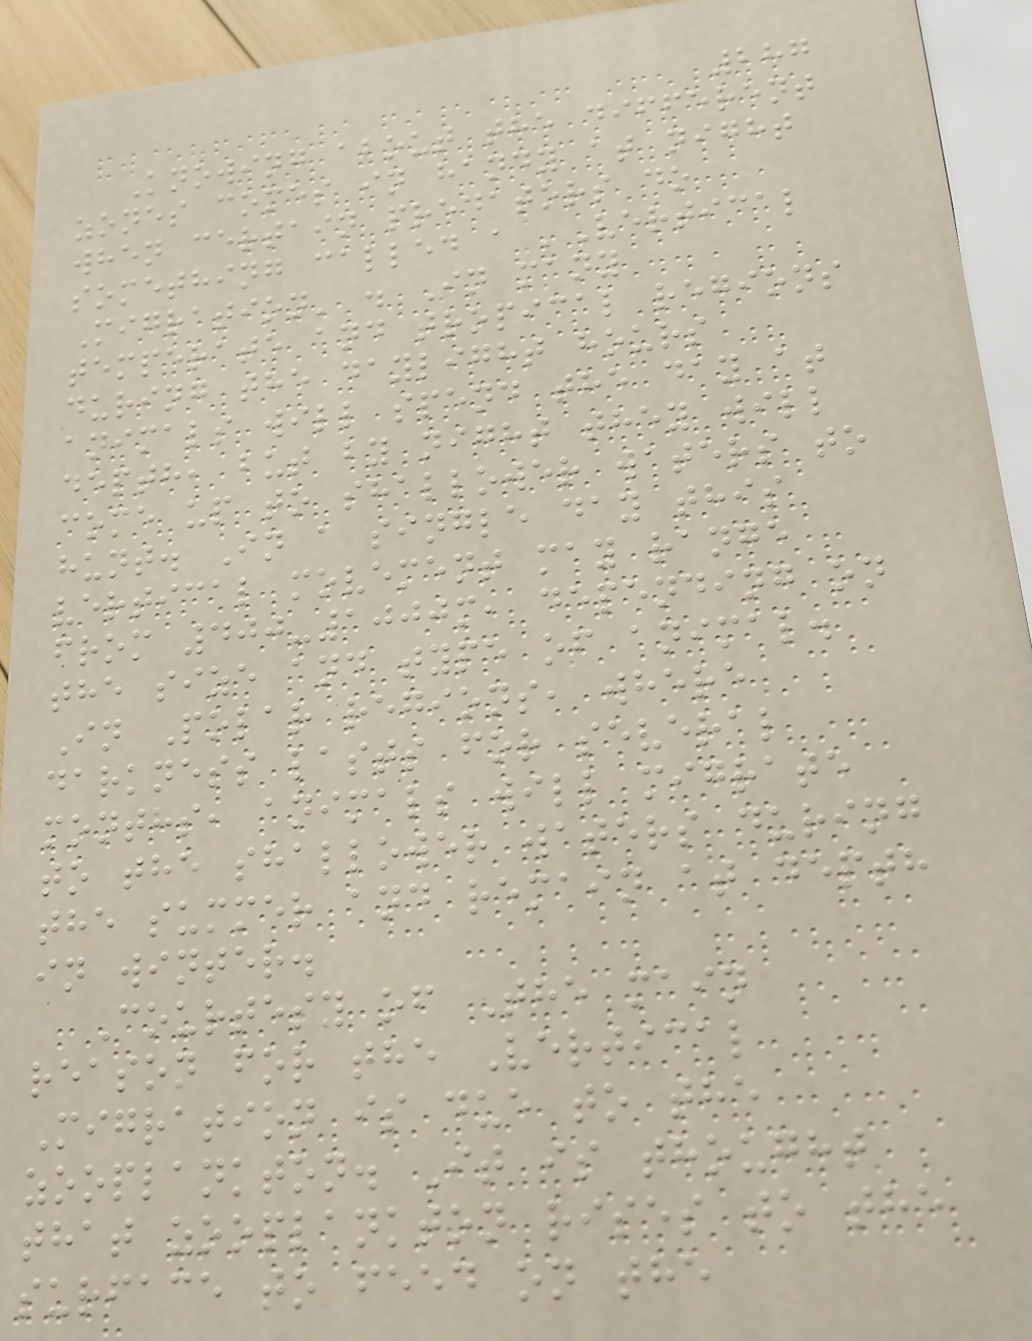287
Knowing about the different
zones comes in handy at night
when certain predators do
something called a 'Vertical
Migration' . In many
temperate and tropical regions
during the daylight hours
animals will spend the day at
depth, but by night they will
come up to shallower waters to
hunt. In a single day this
vertical movement may range
from 400-1000m, depending on
the size and type of animal.
In Polar regions, where
darkness lasts for several
months, animals will migrate
to the shallower waters during
the summer and remain at depth
in winter.
Courtesy of The main
reason for the Vertical
Migration is due to the
zooplankton. It is thought
that zooplankton rises to the
surface to feed on the
